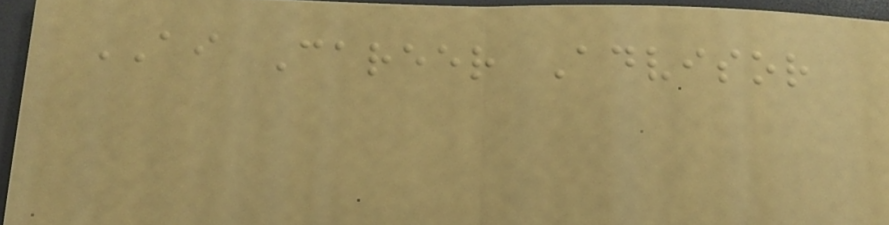AI Career Advisor
